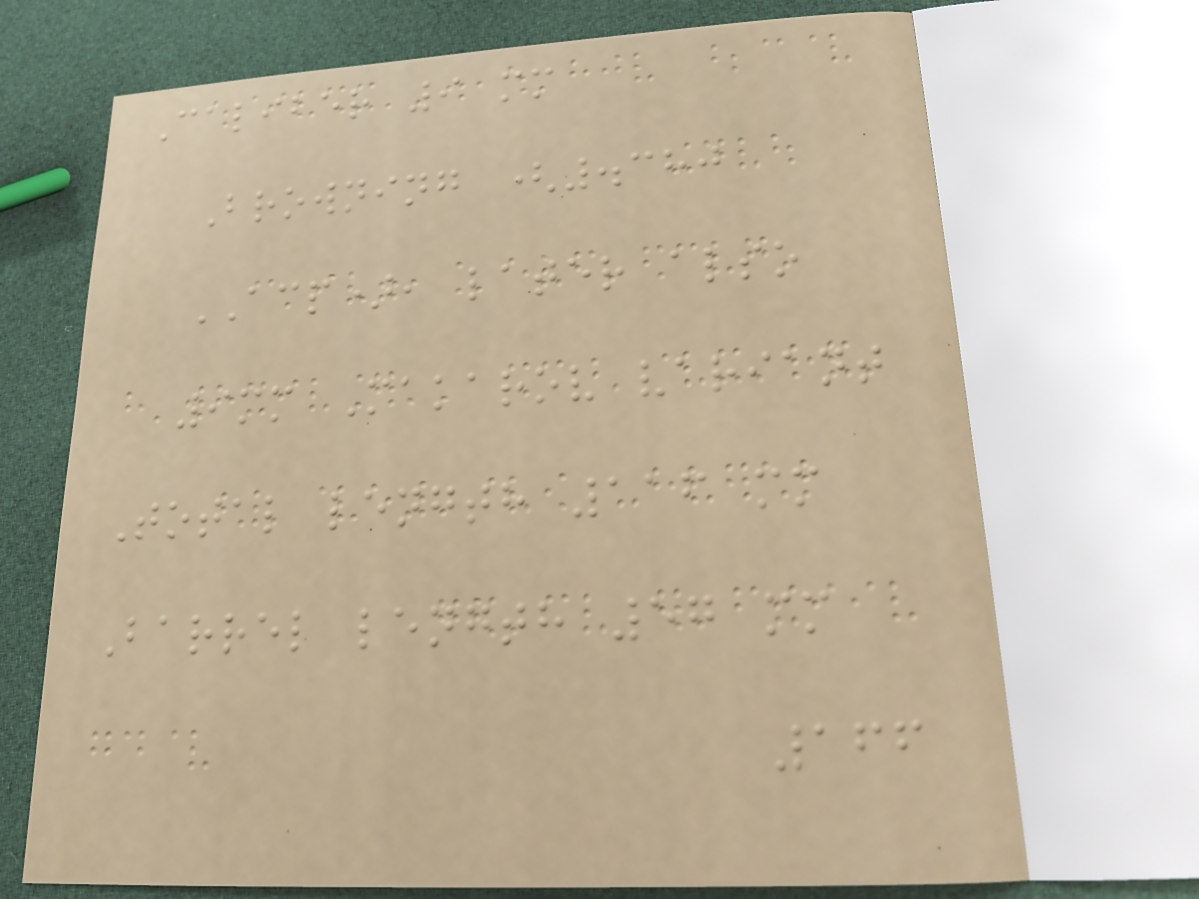Caliber 9 mm
Browning (.380
ACP), later also
9mm Makarov variant
Total length 116 mm
Barrel length 57 mm
166
